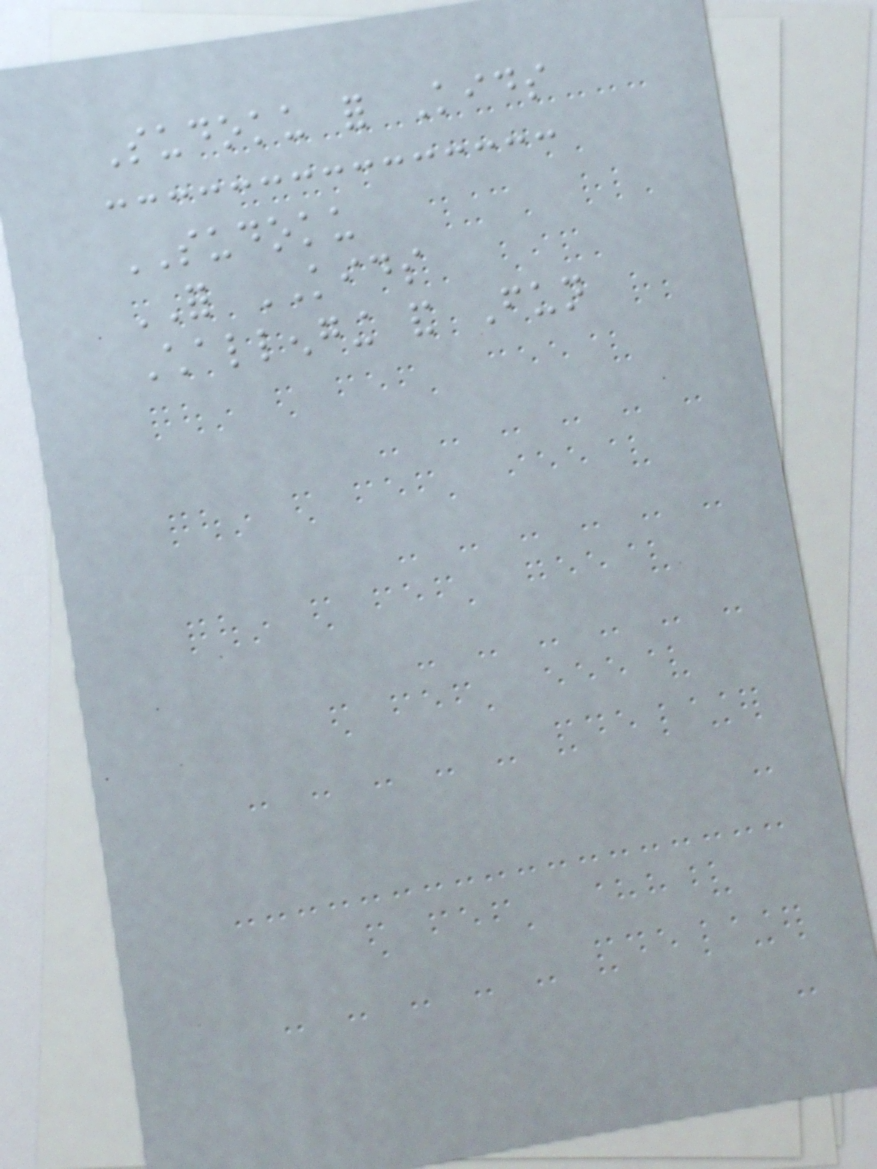Sudoku for Kids
SUDOKU
FOR KIDS
Challenging and Fun
